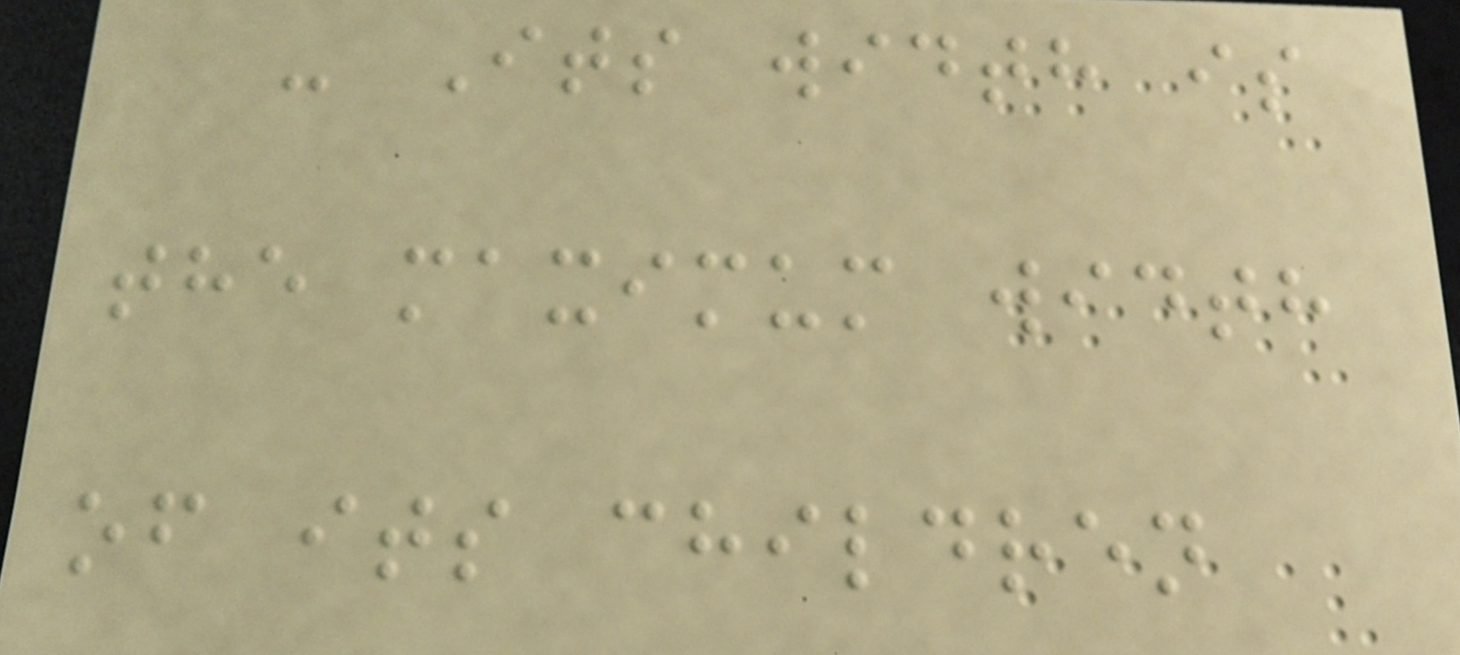- Its width is
the maximum width
of its children
